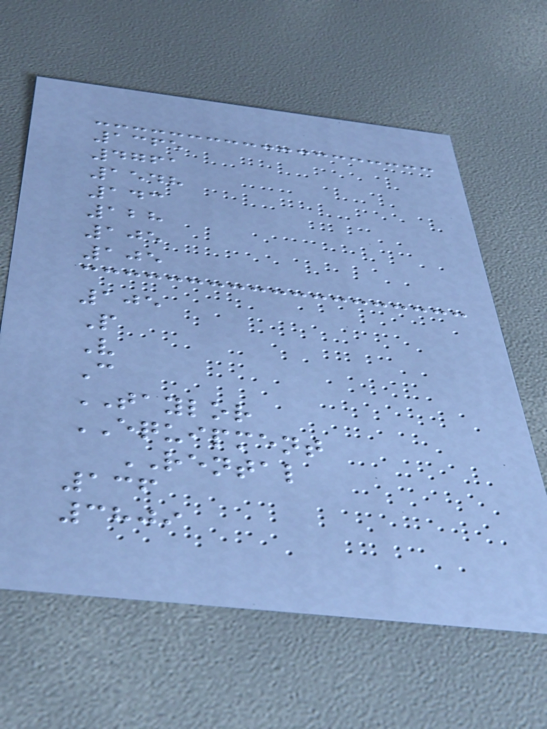1365
4761
1548
143
128
105
105
105
P
V
C
TAYLOR
EQUIPMENT
RENTAL
136
3809
